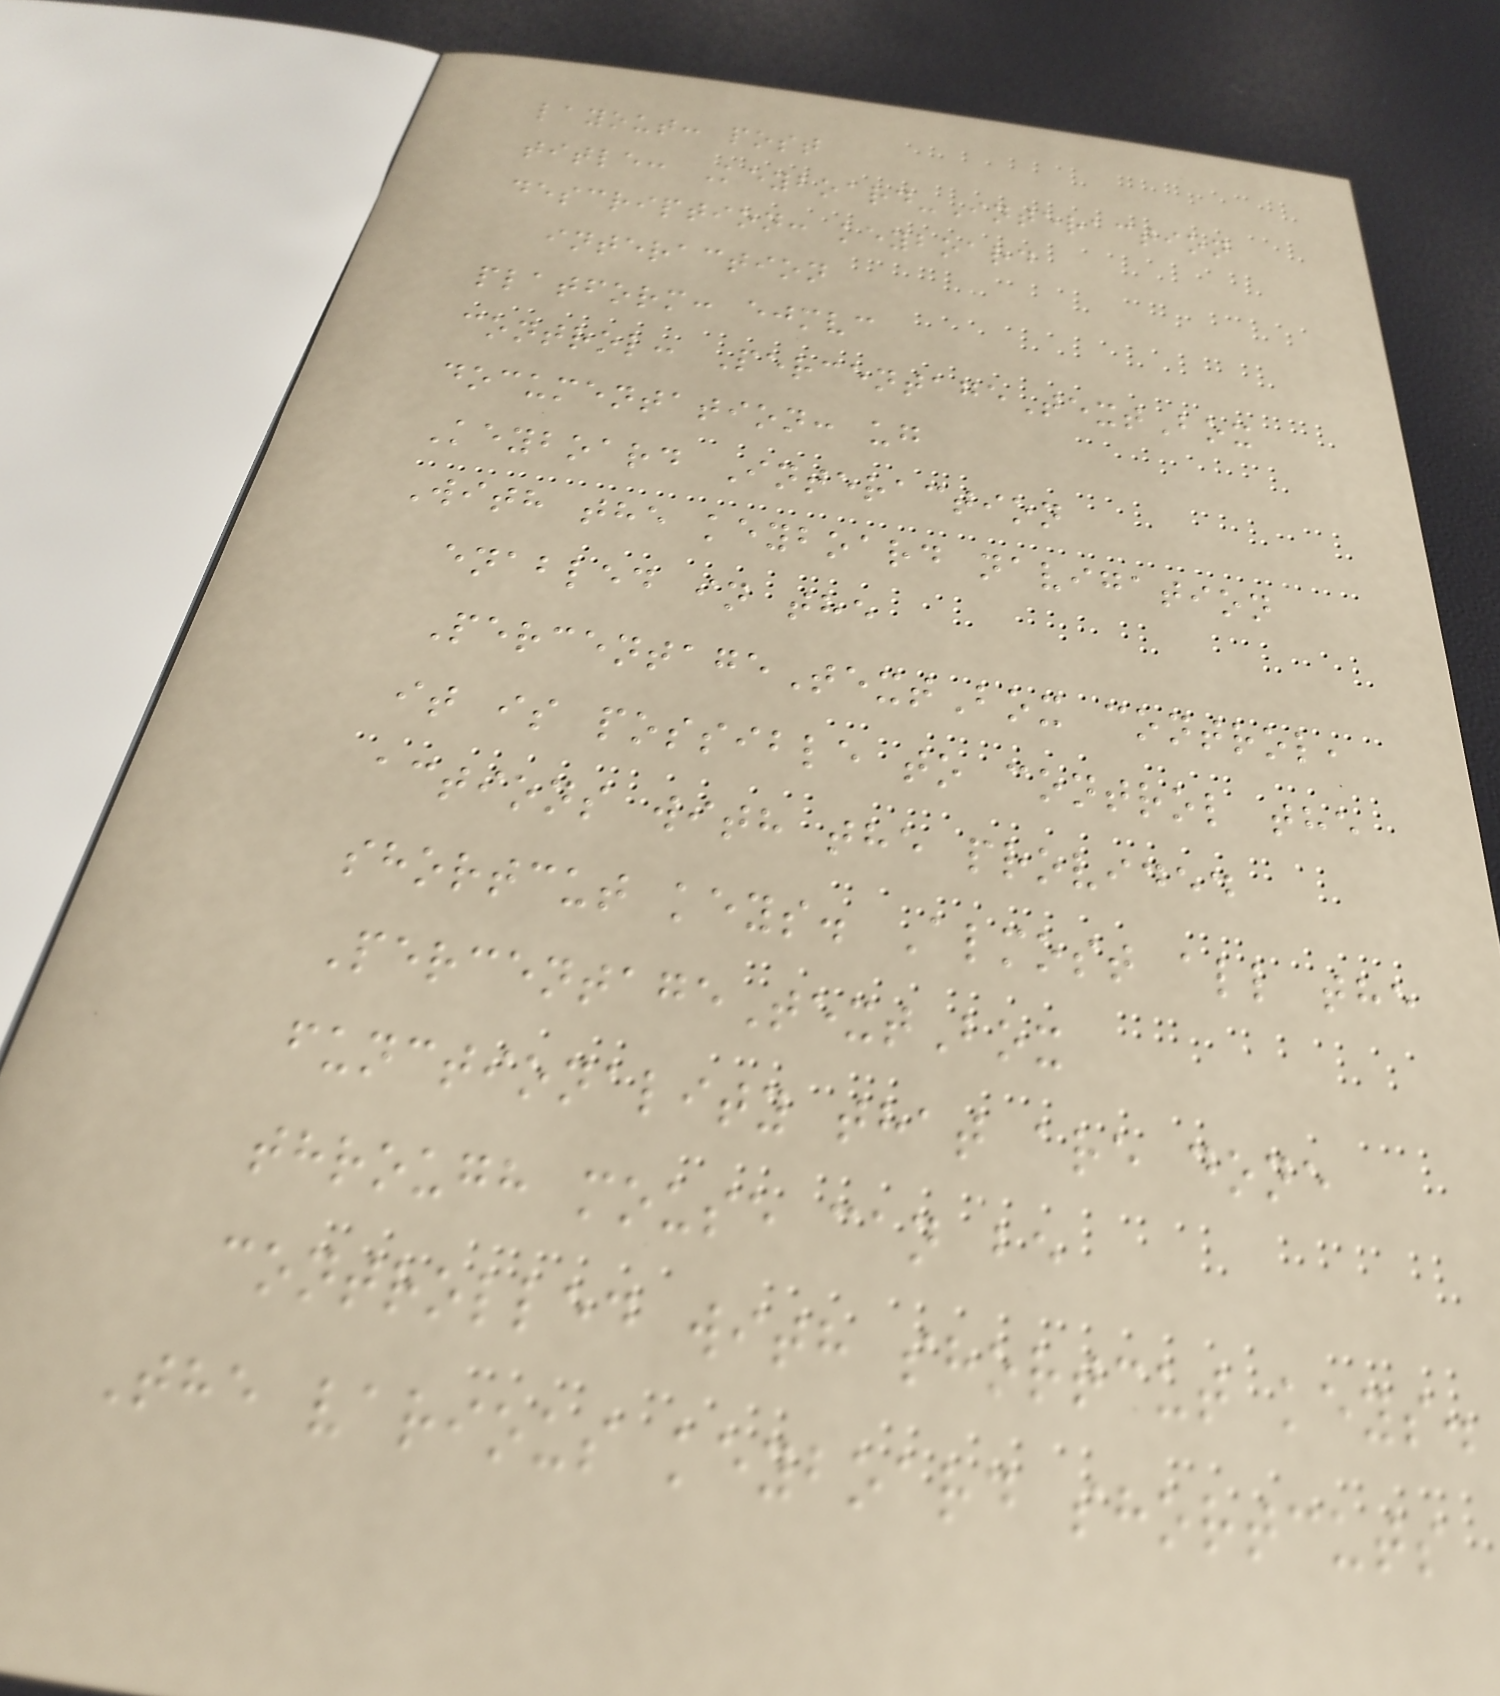layout: post
title: Keyboard-Interaction
description: keyboard
interaction
platform: ejmvc
control: PercentageTextBox
documentation: ug
Keyboard Interaction
With the keyboard navigation
enabled in the
PercentageTextBox control,
it is possible to control the
actions with the provided
shortcut keys. Almost all the
PercentageTextBox
functionality that are done
through mouse can be
controlled with shortcut keys.
The various keyboard shortcuts
